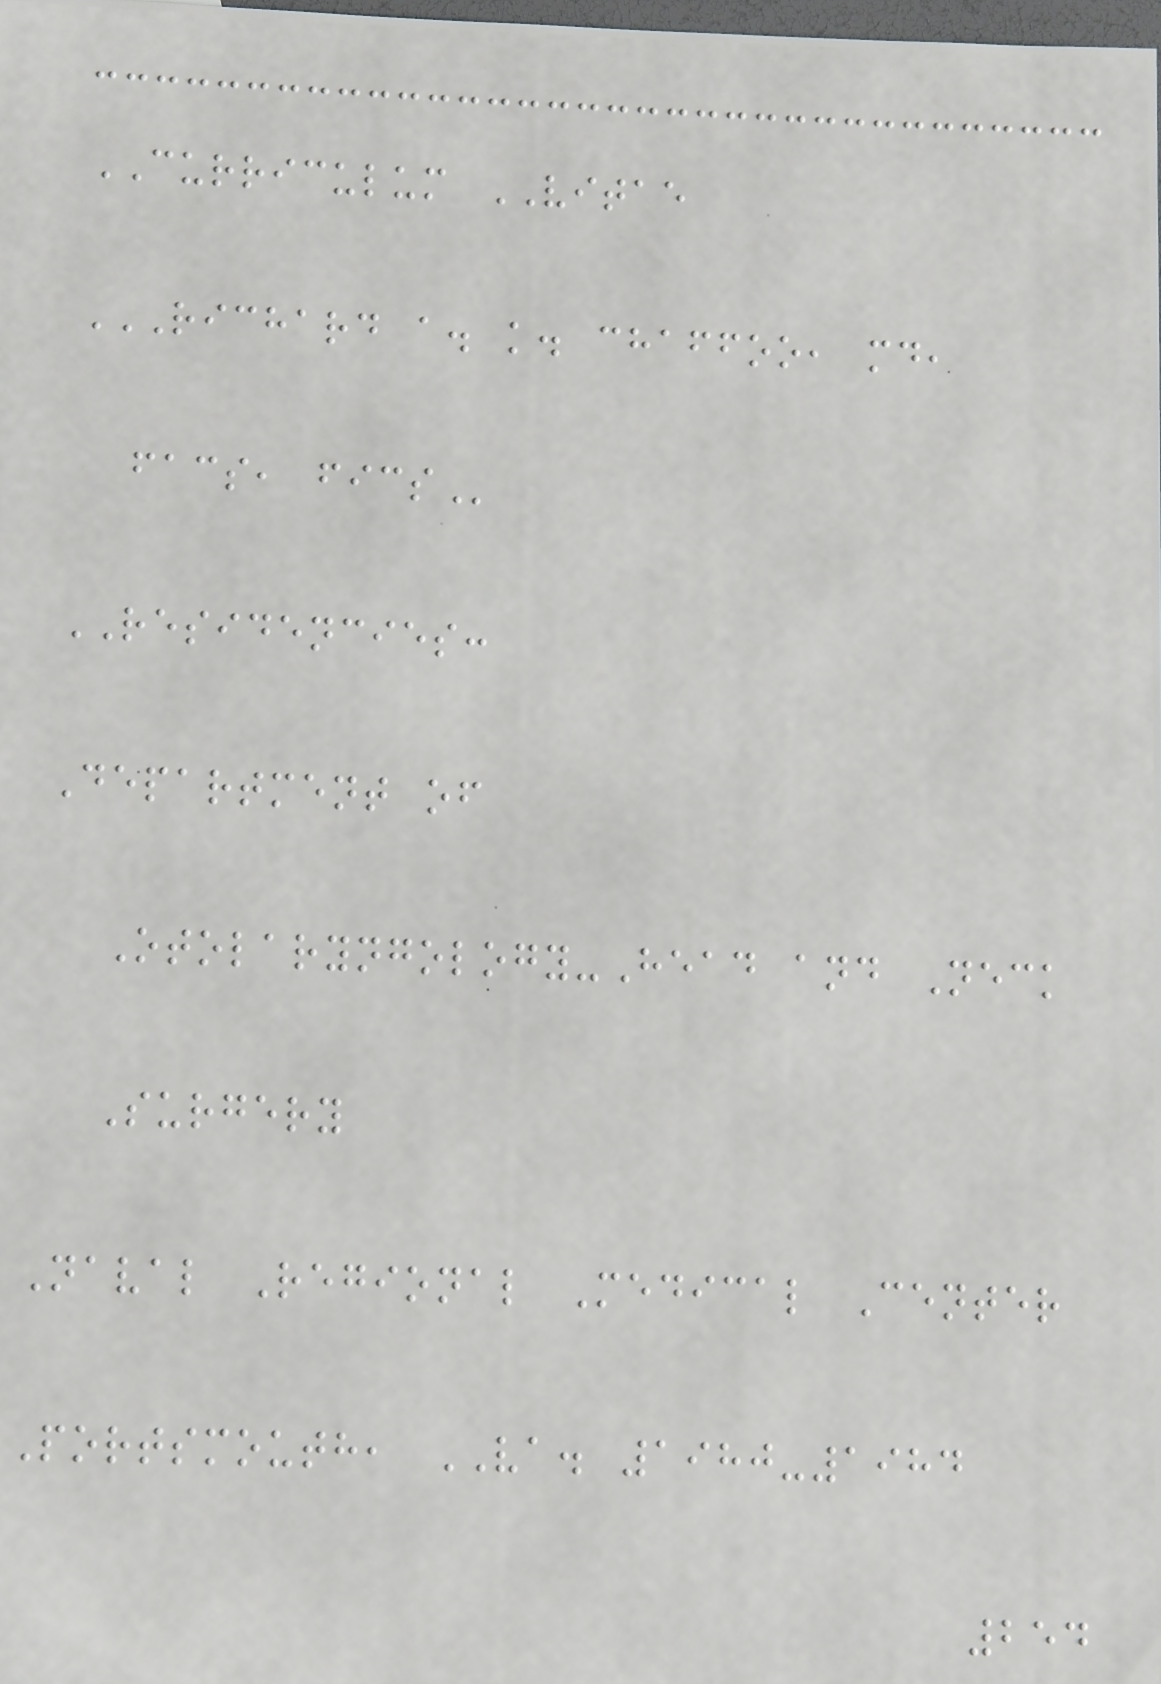CURRICULUM VITAE
RICHARD A. K. CHAFFOO, MD,
FACS, FICS
RESIDENCIES:
Department of
Otolaryngology-Head and Neck
Surgery
Naval Regional Medical Center
Portsmouth, VA. 1980-1984
254
